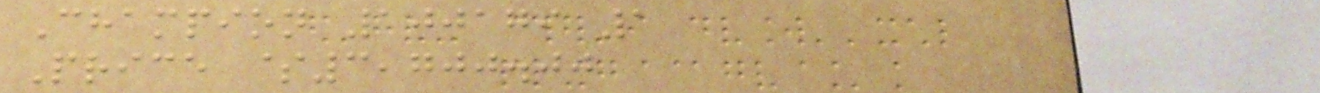Champion 100179 1
Price $3,700.00
